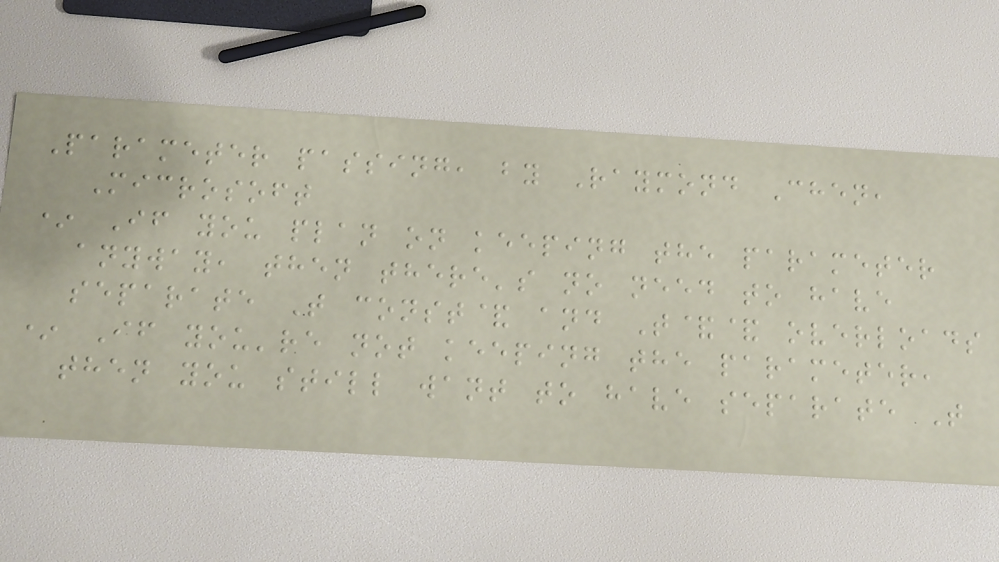Parameter passing, by Raymond Chen,
Microsoft
* If you plan on keeping the parameter
anyway, then there's no need to have
separate T const& and T&& overloads
* If you're not keeping the parameter,
then you still want to have separate T
